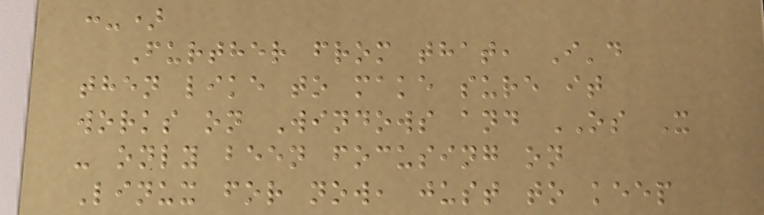:-)
Further from that, I'd
then like to make sure it
works on Windows and OS X
- only been focusing on
Linux for now, just to keep
